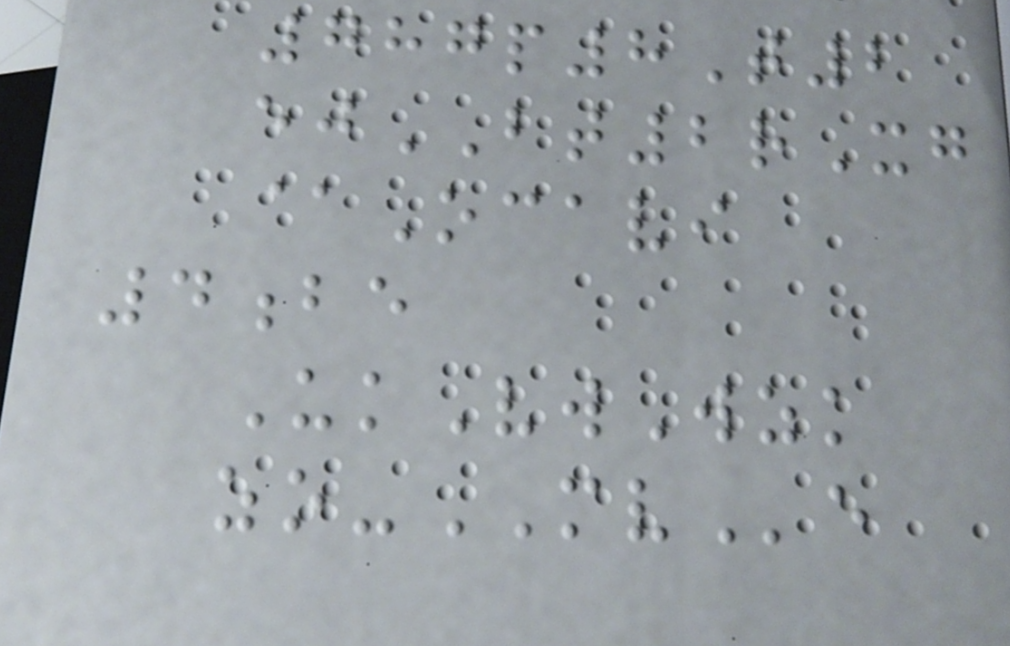787p8T2
ejBT2rXg
@Ocavi
4be
UkVwWzk
zo-MVe
